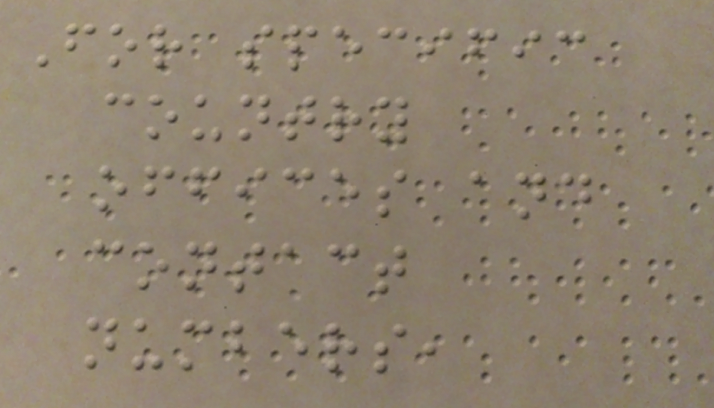For specific
country
offices and
contact
numbers,
